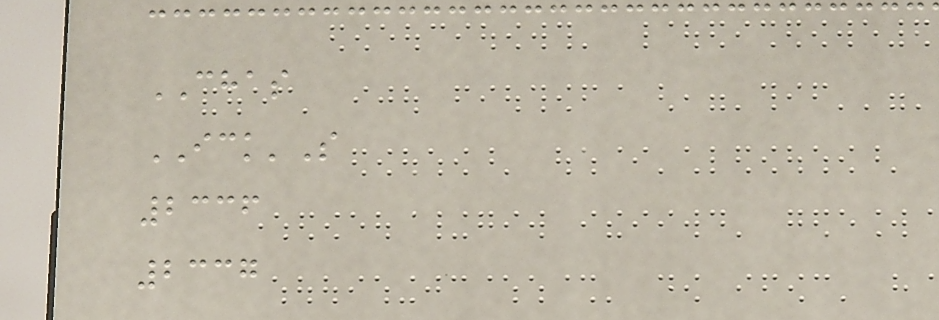CHAS
ICK'S
2336
2337
